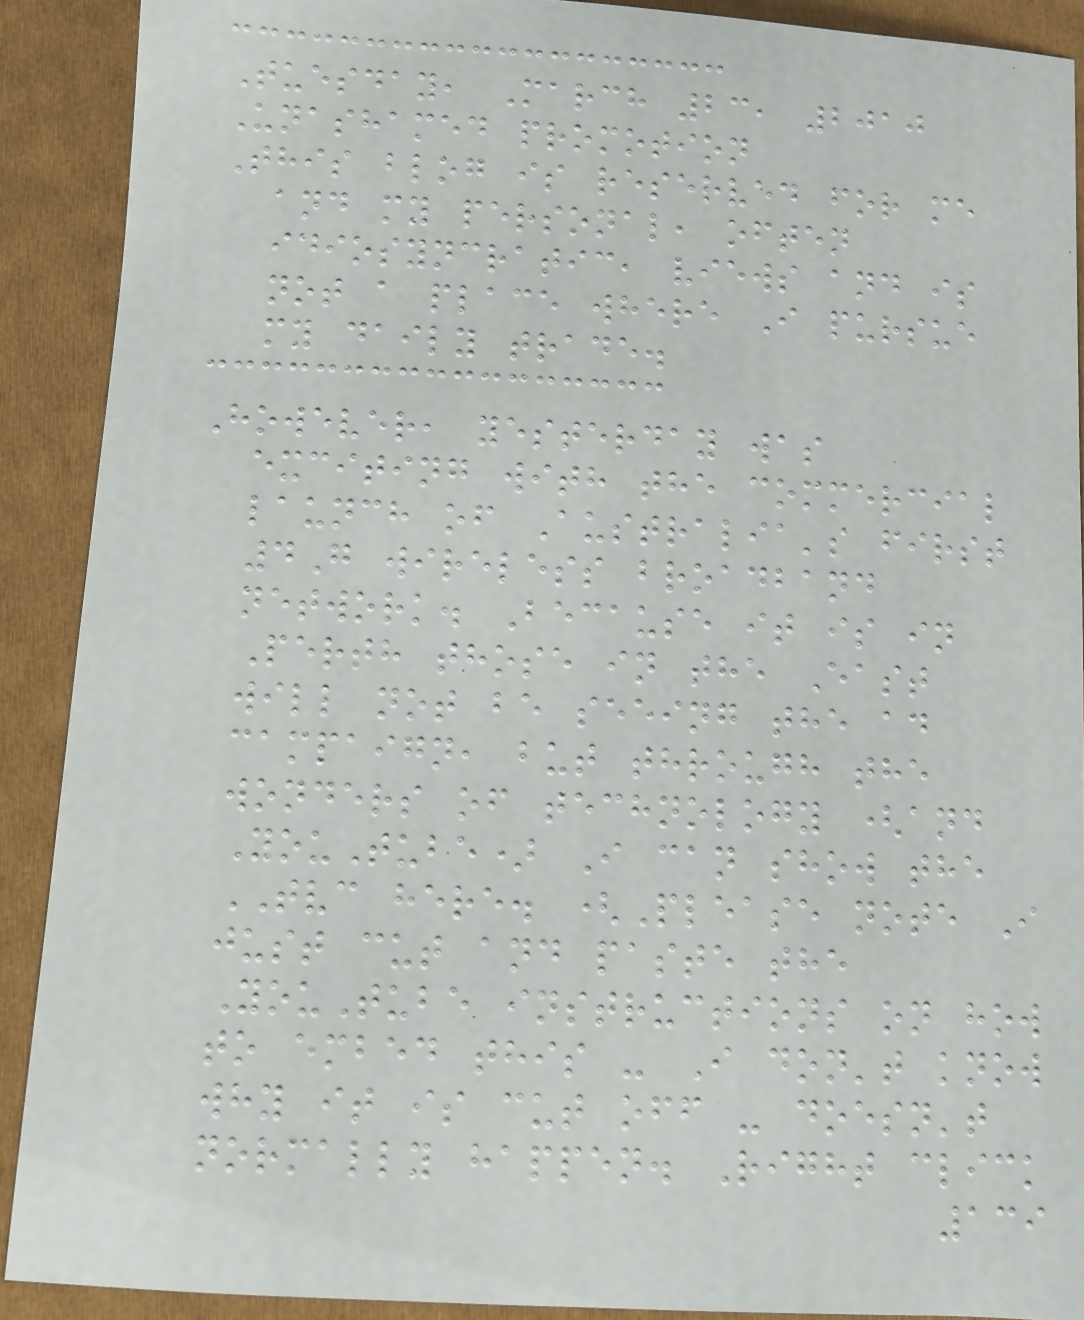Tuesday, March 23, 2010
Unashamed promotion
This blog is reserved for me
and my personal, often
idiosyncratic, views and is
not a place where I pursue
my daily trade.
However, yesterday was
exciting with the commercial
launch of Australia's first
4G wireless broadband
network. Because it is in
Perth those in the East
will not be seeing the ad
campaign, but through the
wonders of technology (and
YouTube) I can show the
TVC here. (Please note I
just cut and paste the
YouTube instructions on how
to embed this - I don't know
why it is cut off - doesn't
normally happen. Right click
139
